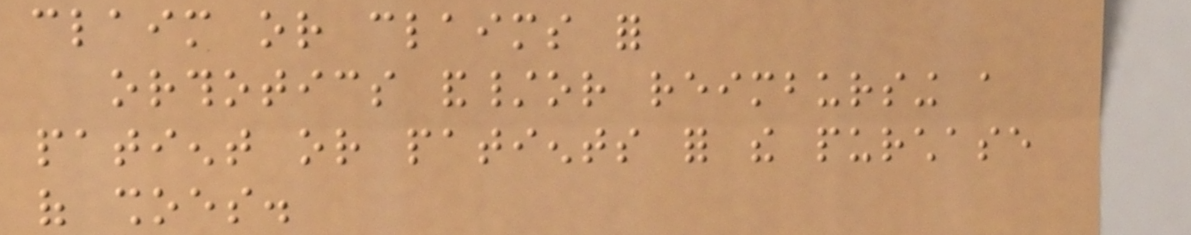claim or claims for
orthotics and/or reimbursing a
patient or patients for the purchase
of shoes.
